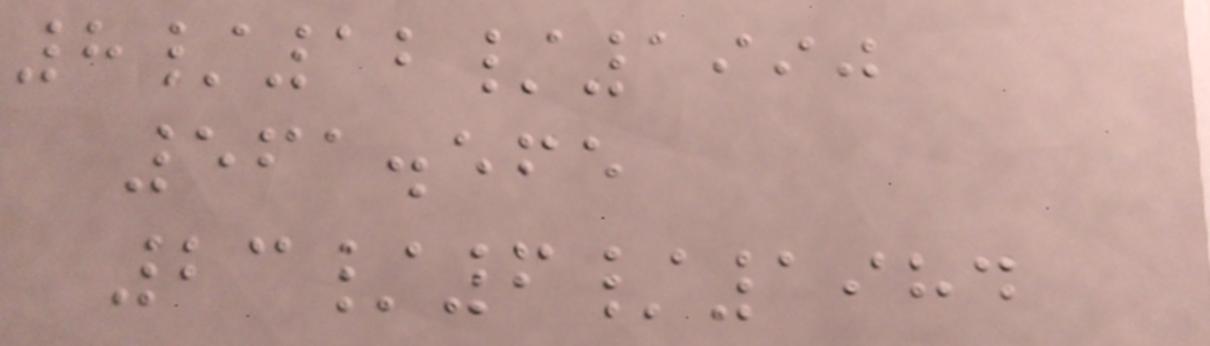8/12/1990
561.565
23/6/1984
